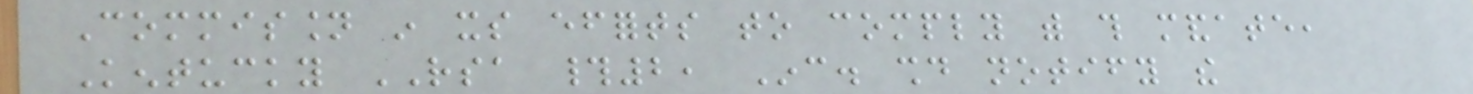Commission in its efforts to comply with this mandate,
Kentucky RSA #2, Inc. should notify the
